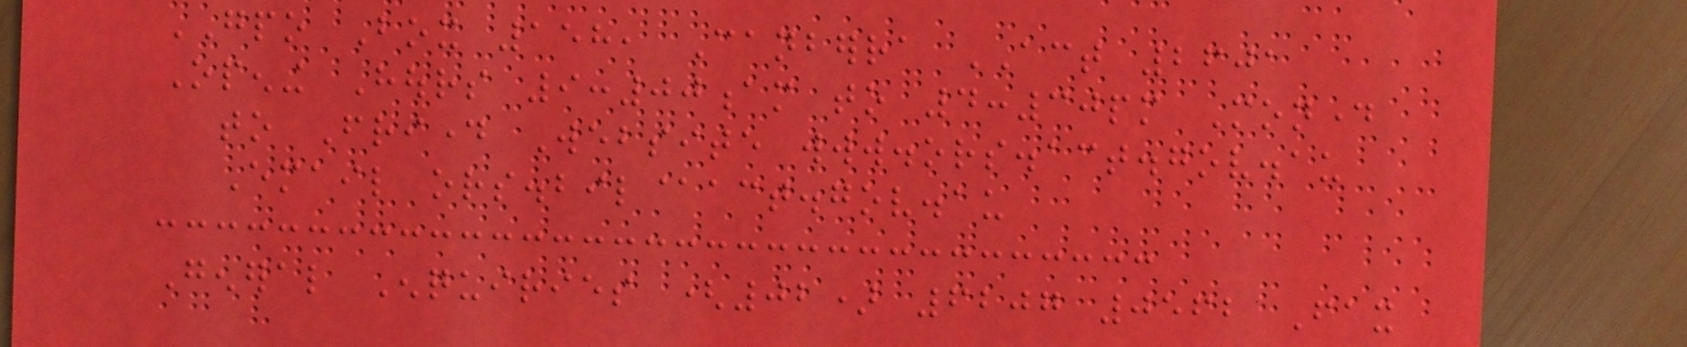GPO Box 158, Canberra ACT 2601
Opening Hours 9:00am to 4:30pm Monday
to Friday Website www.ors.act.gov.au
Email ors.bil@act.gov.au
General Enquiries (02) 6207 0562 Fax
